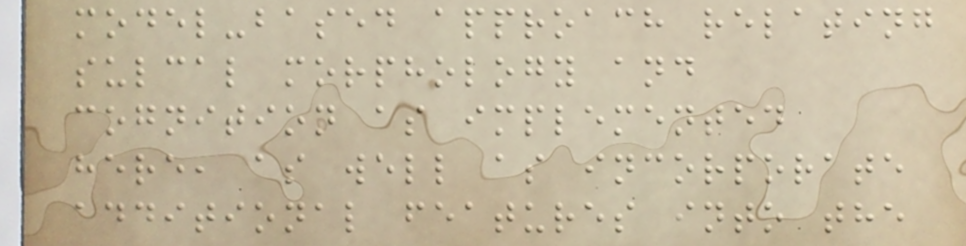model-based approach relating
sulcal morphology and
cognition as implemented
here, as well as incorporate
additional features into the
